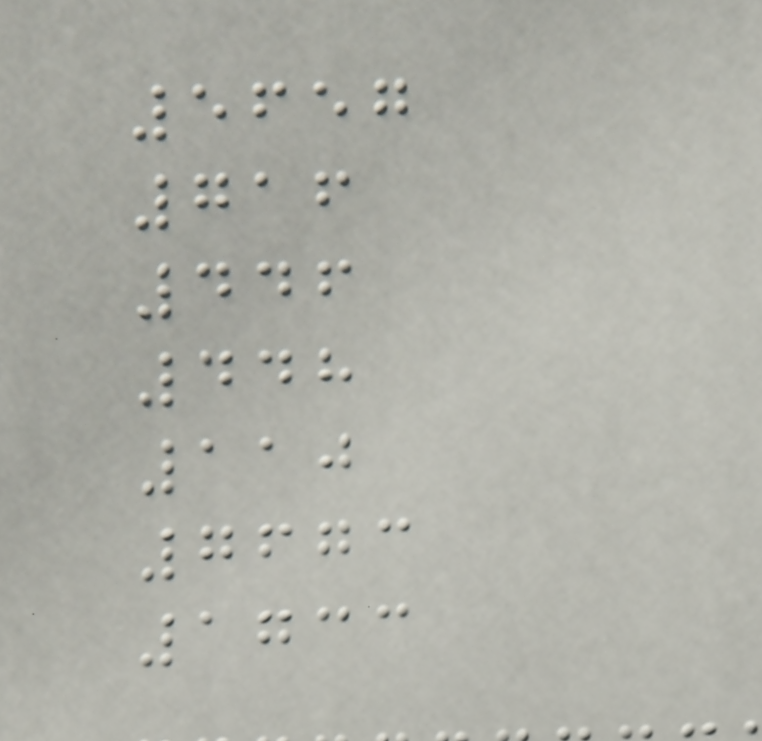5657
716
446
448
110
7673
1733
